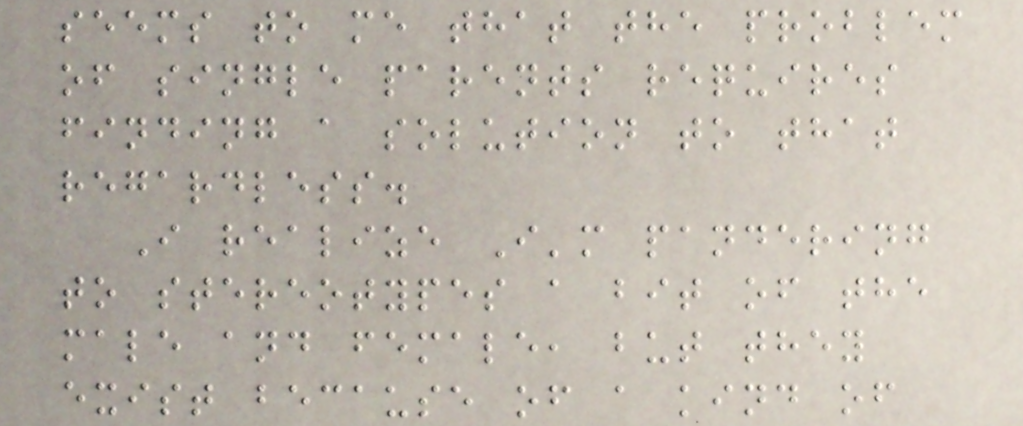seems to me that the problem
of single parents requires
finding a solution to that
regardless.
I realize I'm pandering
to stereotypes a bit of the
male and female, but they
exist because of a kind of
